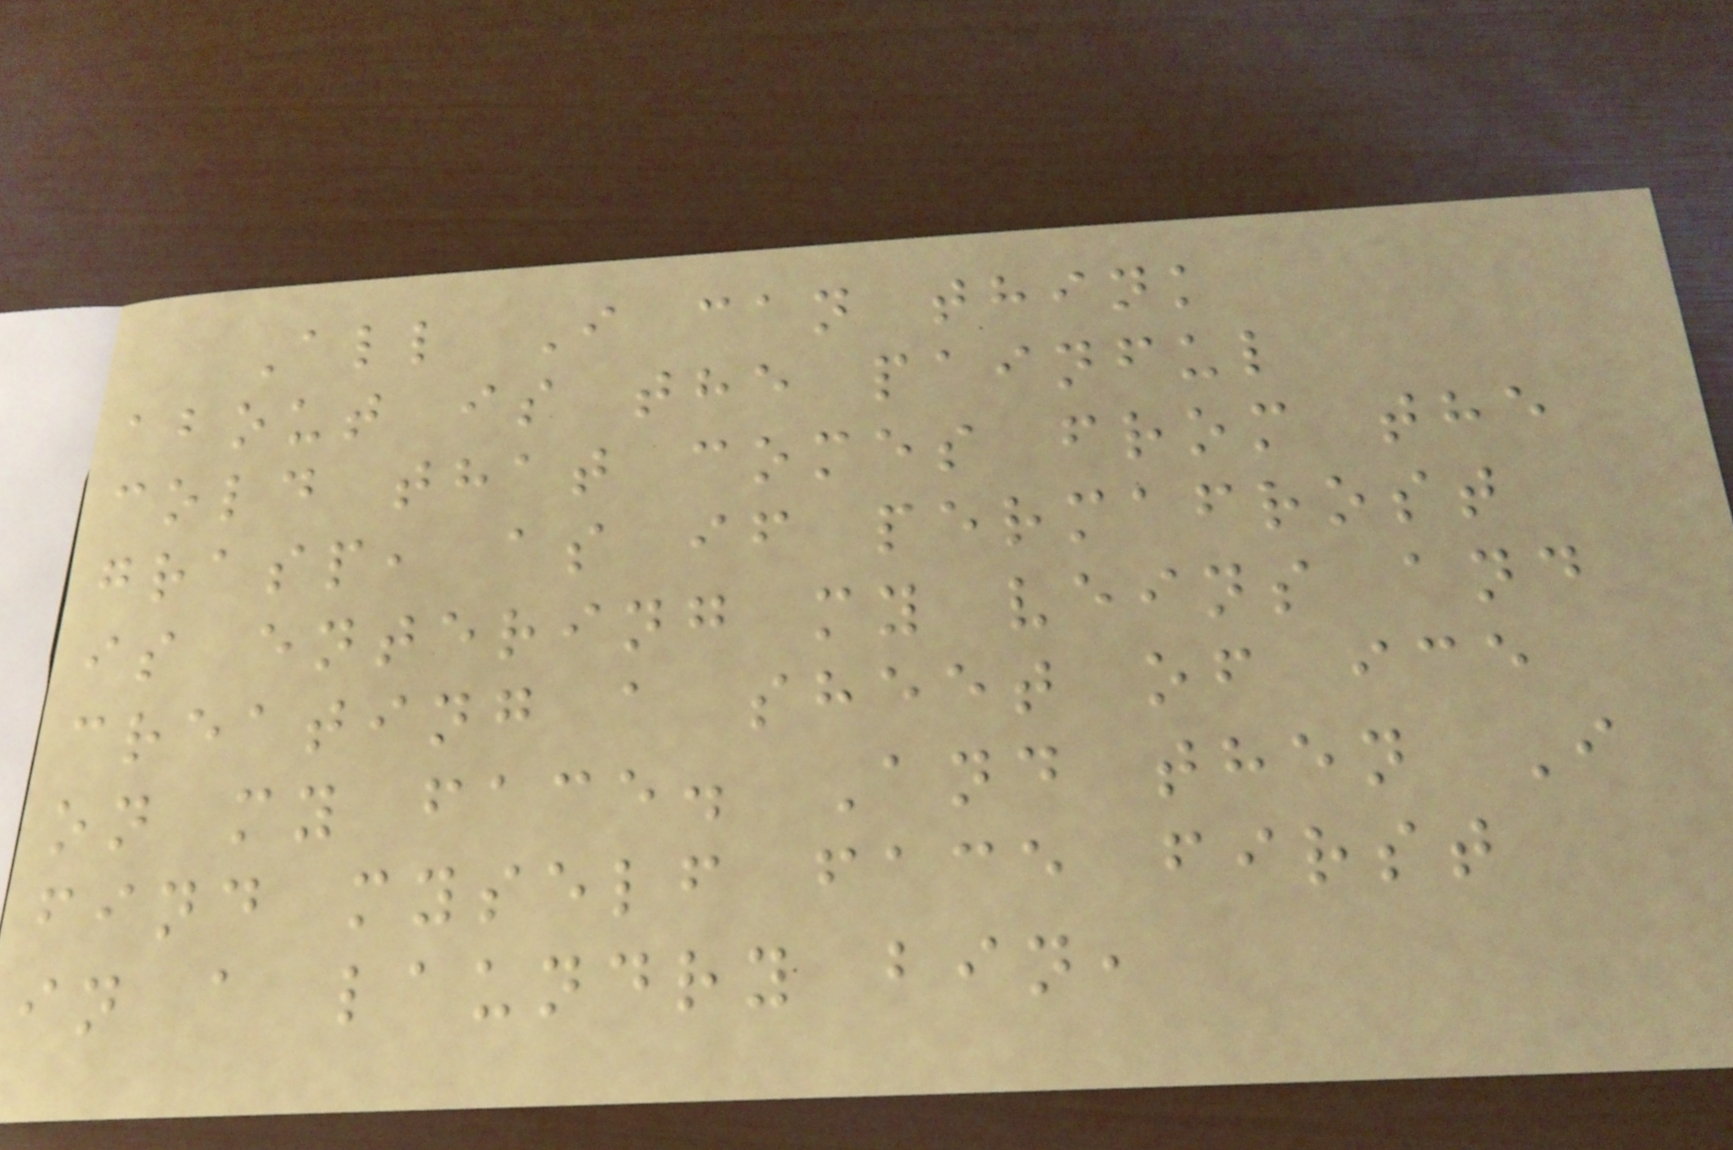All I can think
about is the painful
cold that comes from the
grasp, as if permafrost
is entering my veins and
creating a sheet of ice
on my face. And then I
find myself face first
in a laundry bin,
